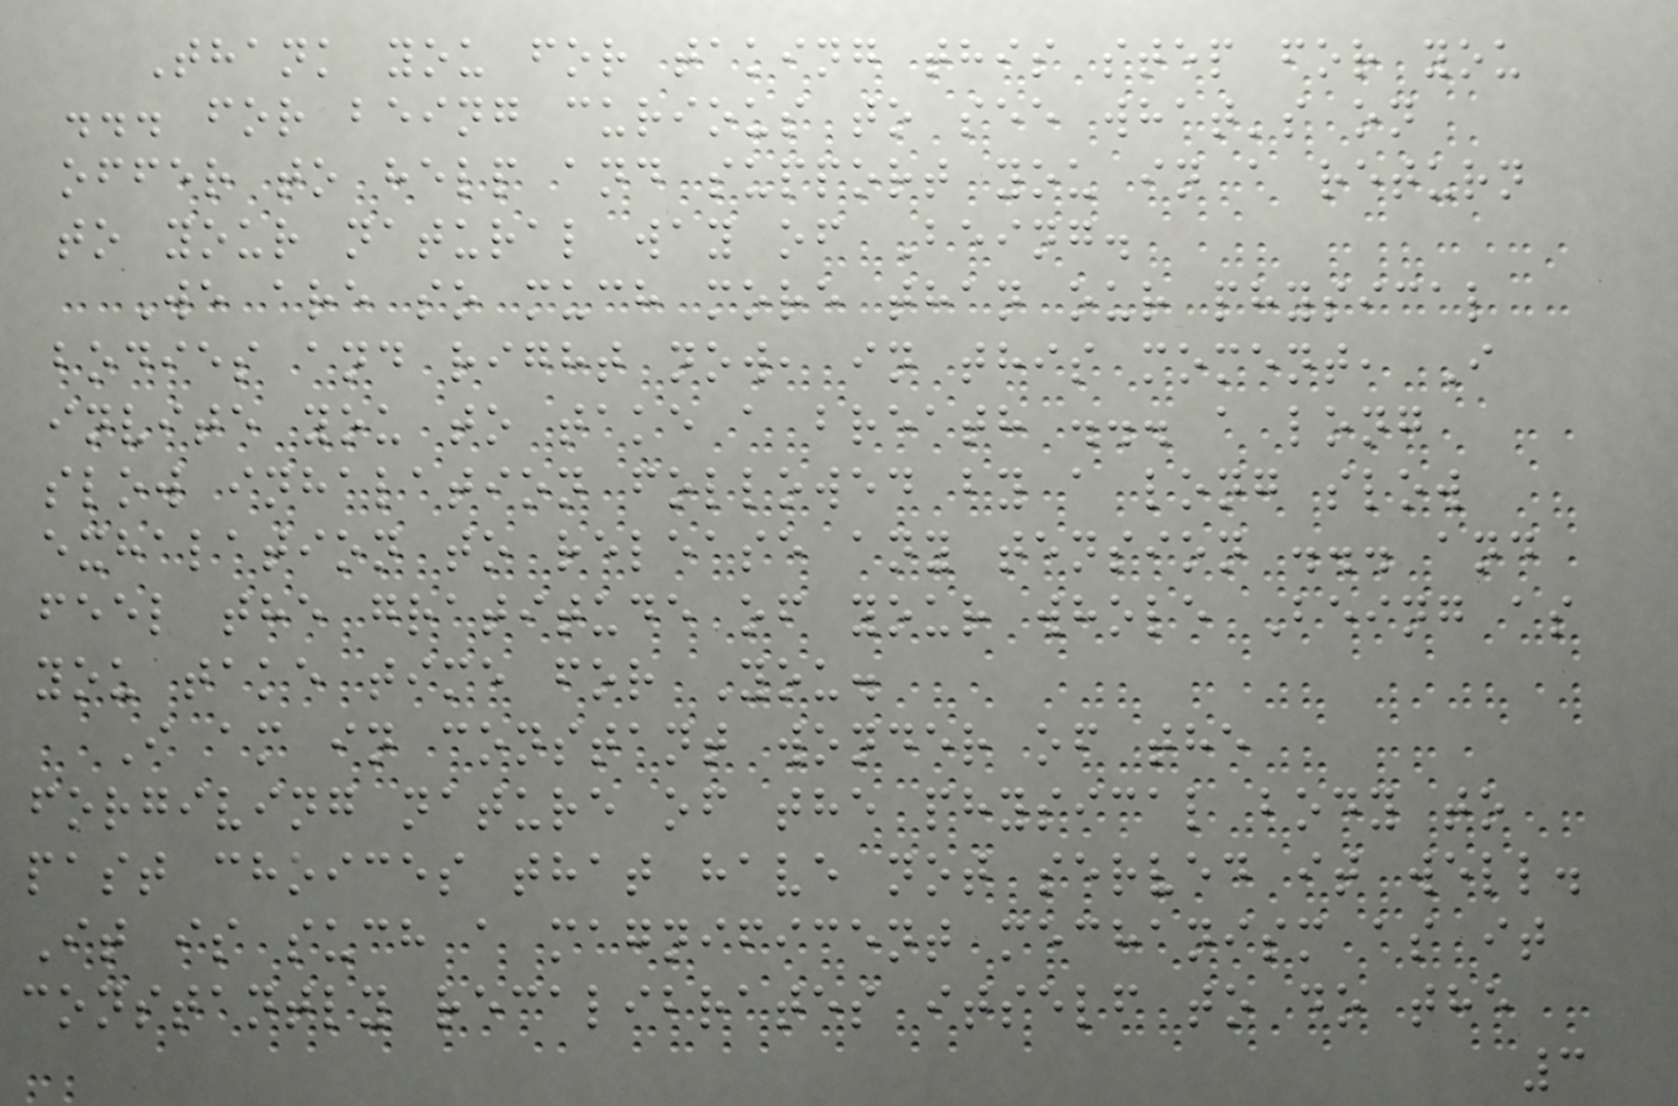Thank you for taking this step for you
... for being curious to see what's on
offer to help and support you in a return
to your natural way of Being.
We are so much more than our physical
bodies and right now, in this moment, I
invite you to take a breath ... a long
slow inhalation followed by a long slow
exhalation to release any tension ... and
feel the gratitude of your whole Being as
you take time for You.
I am in constant wonder of the
forgiving nature of the physical body to
past choices that have not served it well.
It is such a magnificent mechanism as it
constantly recalibrates itself to do the
3
